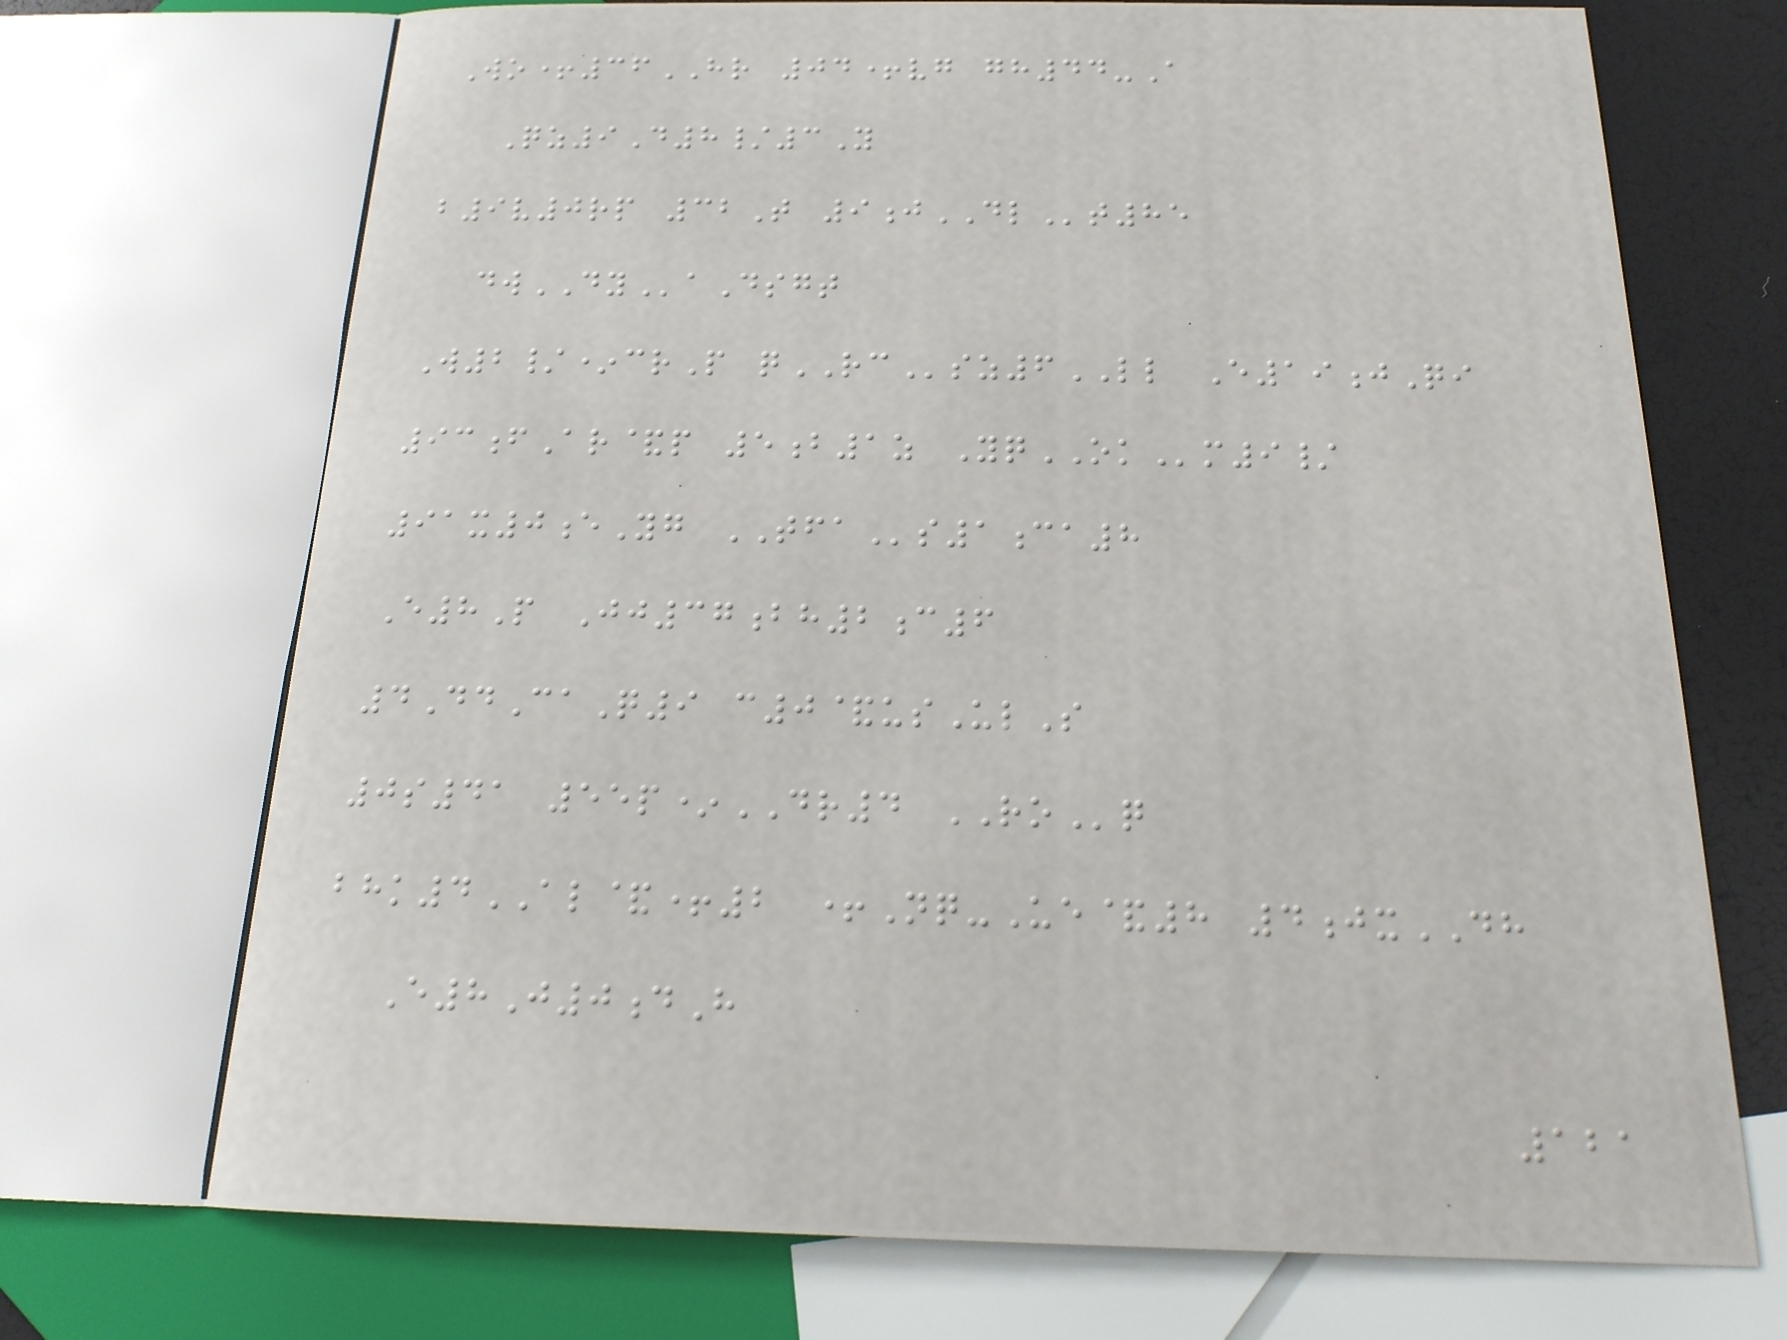Wo+36HR 04+vg gh44-A
Qz9D8/3Y
b9v0rp 32T 9jDLt85
dwDYaDsgt
W2/*crP qRCsz6LL E19jQi
93fAr&p 5b1z YqOKm9/
91x0eYg TFAs1ca8
E8P Jj37bh2c6
4DdCaQ9 c0&usUlS
0s41 55p*DR4 ROq
bhk4AL&+2 +Nq-Ue&8 4jxDH
E8J0dH
121
